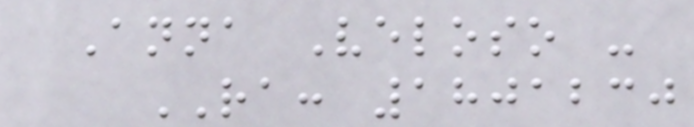Anna Veloso -
RA: 1801230
